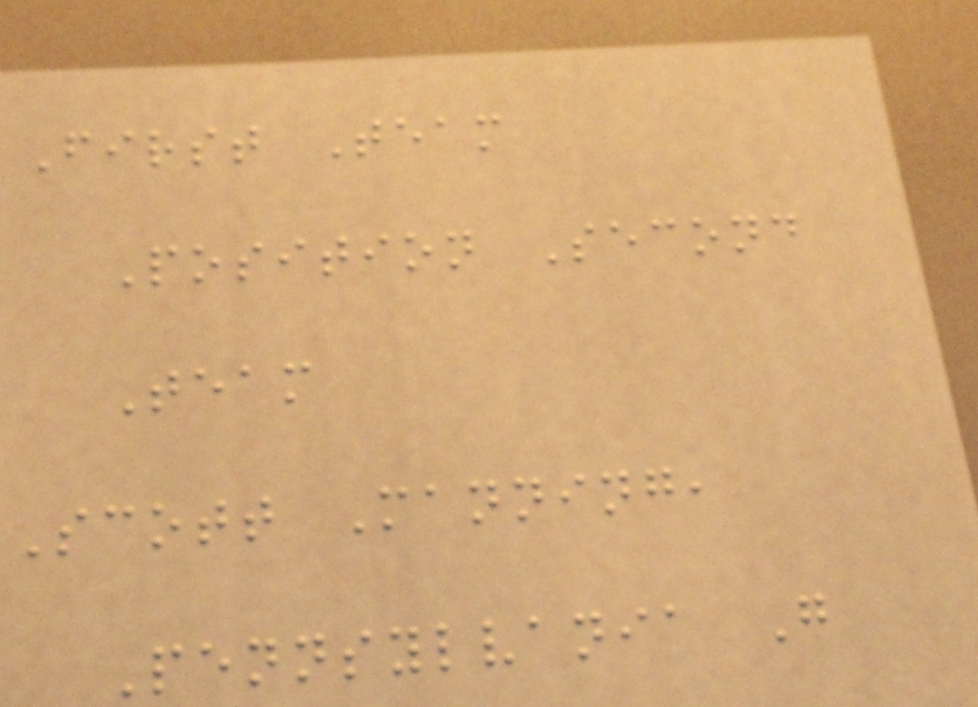First Team
Position Second
Team
Scott Manning,
Pennsylvania G
